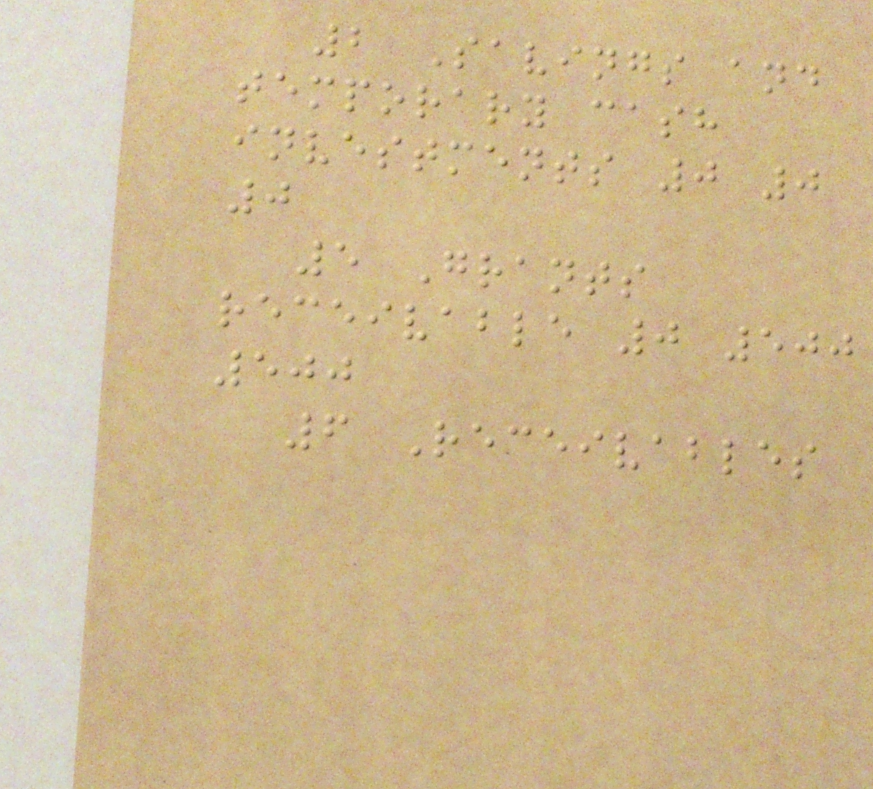2 Savings and
temporary cash
investments 0 0
0
5 Grants
receivable 0 500
500
6 Receivables
